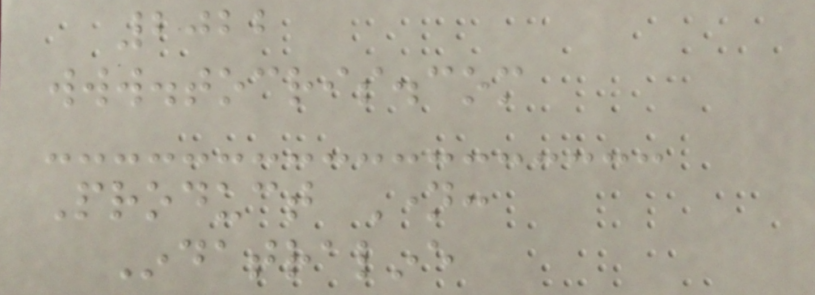2022
www.tocris.com
Product Name:
Indatraline
